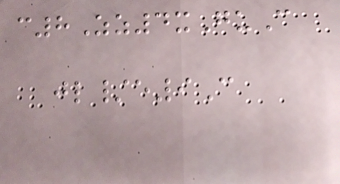c8Zz4xGuC
jl/e9C
